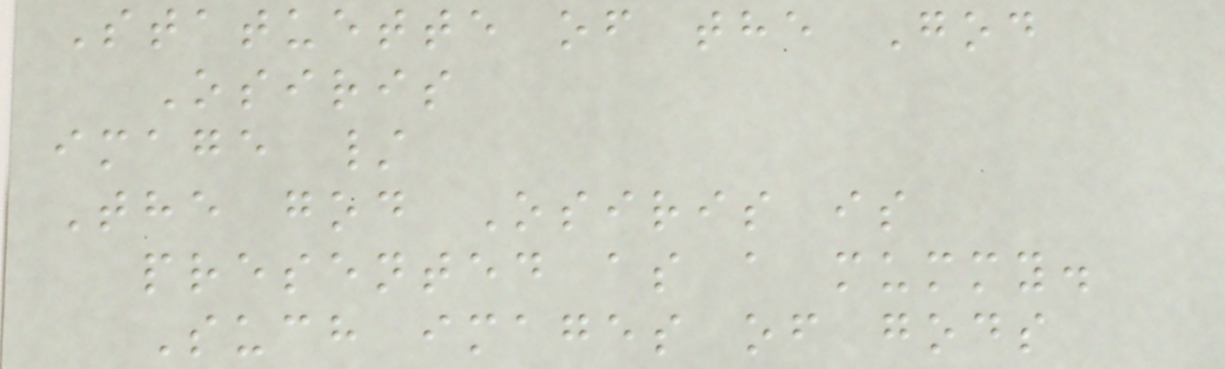Statuette of the God
Osiris
image /
The god Osiris is
presented as a mummy.
Such images of gods
